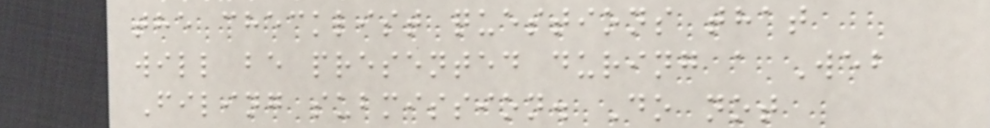the checklist questions that
will be presented during a Web
Filing submission. Do not
